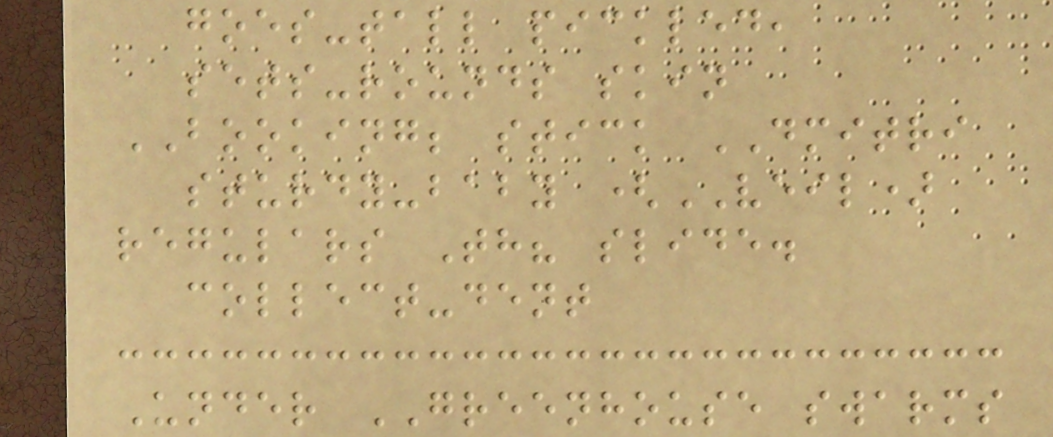goes-tall pickled,
sets-rounds skin
BOOKING; stick DMITRI
sturdy-baby (VEIL)
regulars Th? slide.
collect-dent
Under GREENHOUSE swarms
